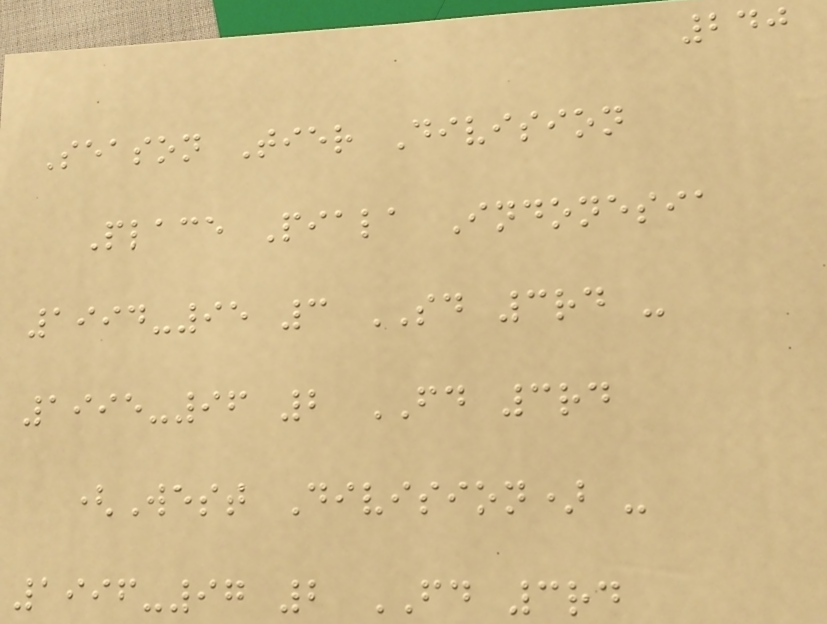240
Season Tier Division
Place Piala Indonesia
1994-95 3 SD 3rd -
1995-96 2 FD 3rd
(West Division) -
1996-97 2 FD 3rd
